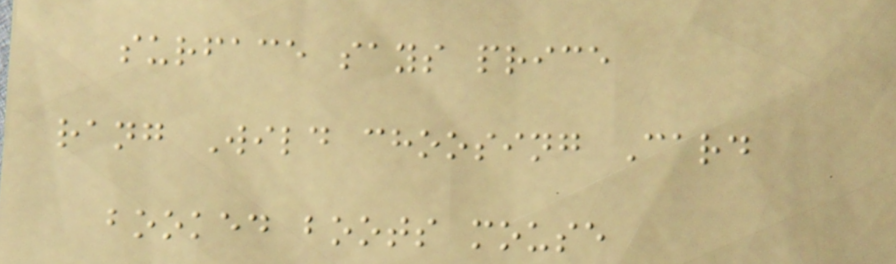surface says price
rang Wild choosing Card
booked boots mouse
